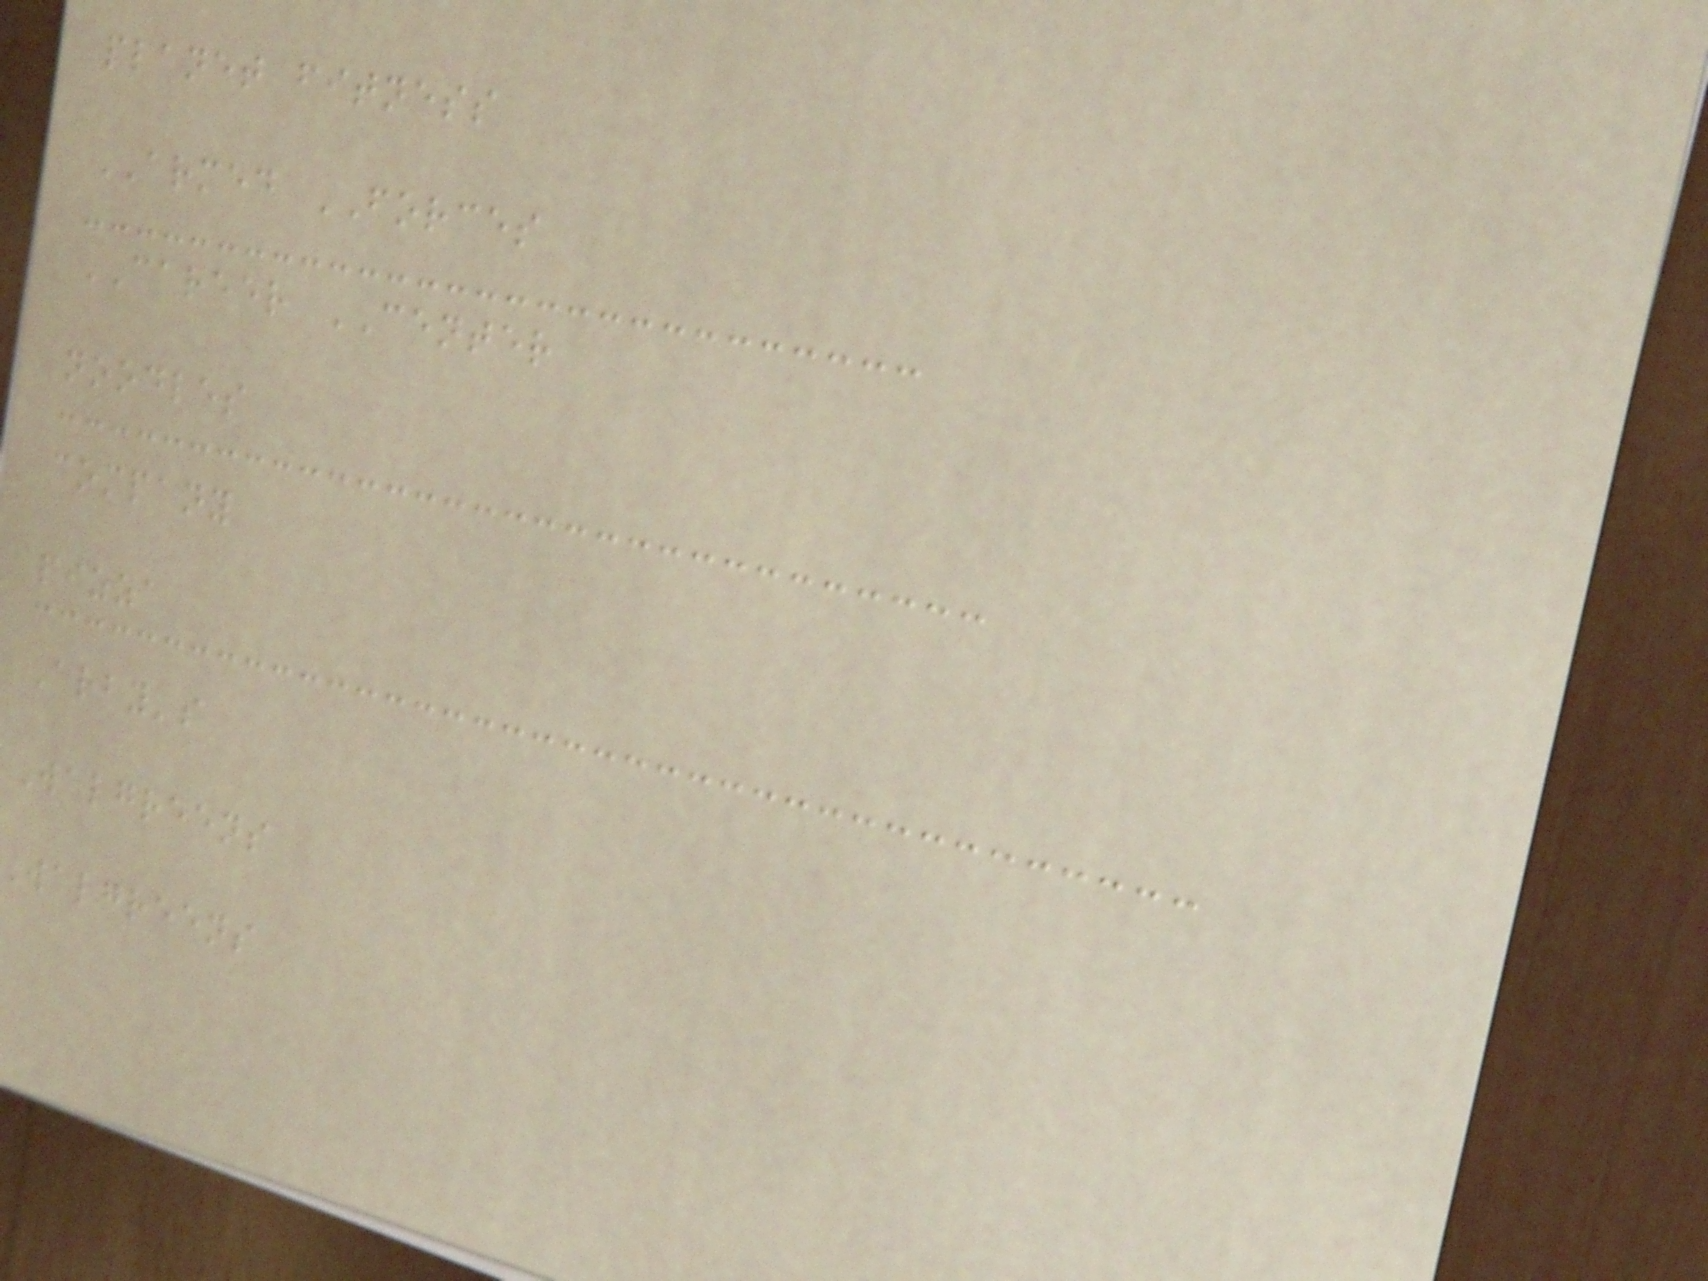planet fitness
ARMED FORCES
CAREER CENTER
noodles
company
pizza
Arby's
Walgreens
Walgreens
